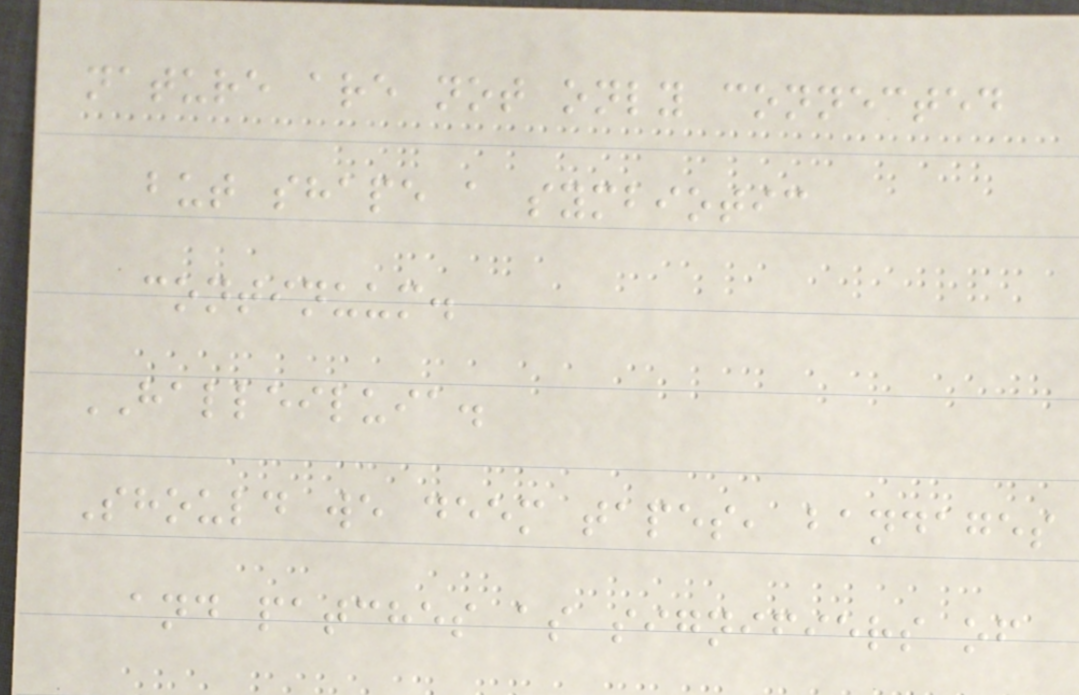nature are not only connected
but shape a symbiotic
continuum.
HALLEILUIA.
Should we deem tapes, bandages
and patches as signifiers of
